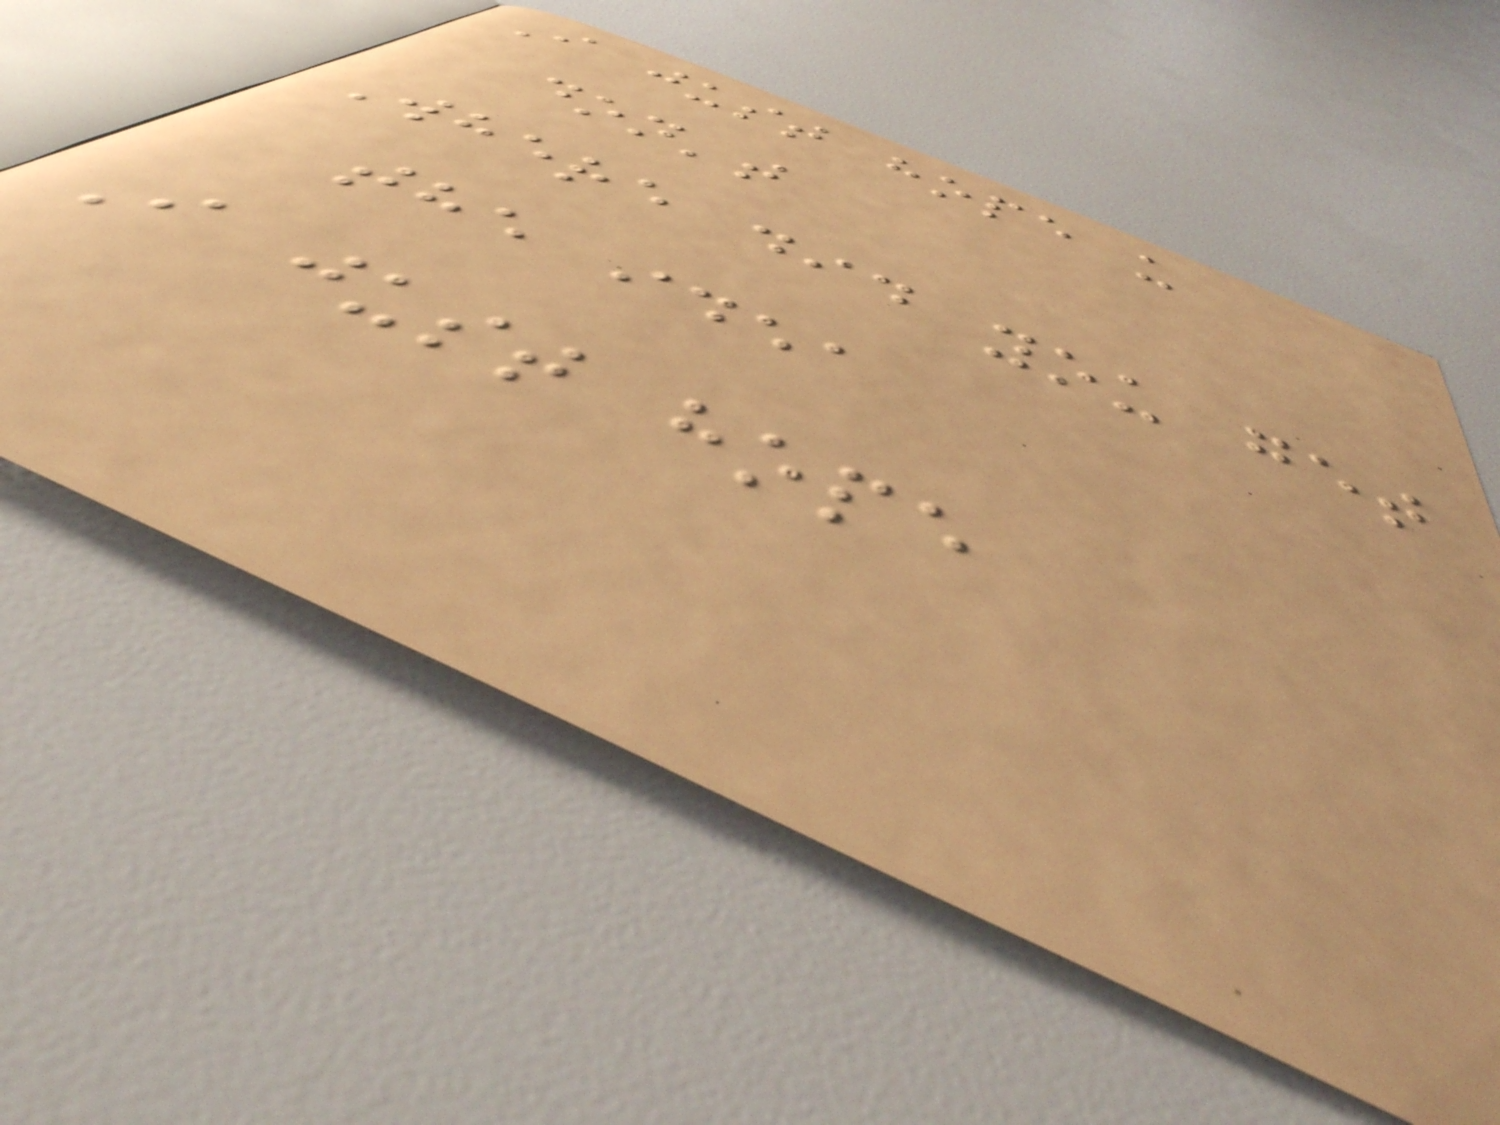I just hope u
don't
Where did you get
the idea
I just hope
